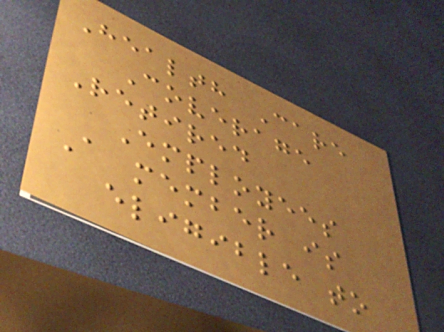Health Care
Coverage
Retired
Employees
A member is
eligible to
